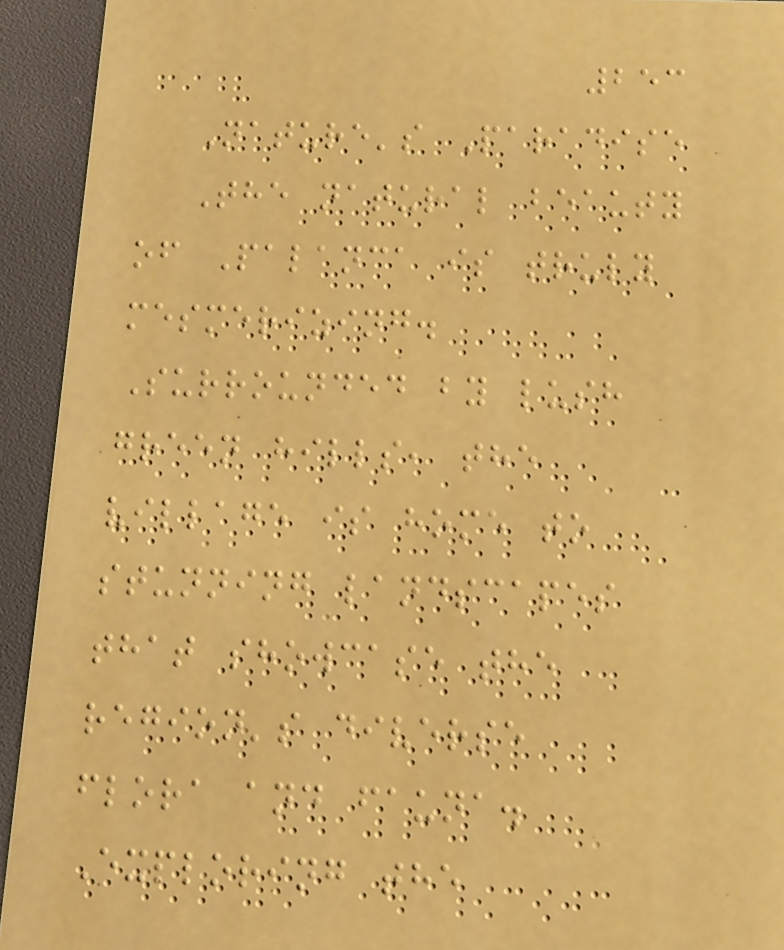253
Nature's Paradise
The natural beauty
of Palanca is truly
mesmerizing.
Surrounded by lush
green hills, the
village is home to
stunning landscapes
that showcase the
region's diverse
flora and fauna.
Exploring the
